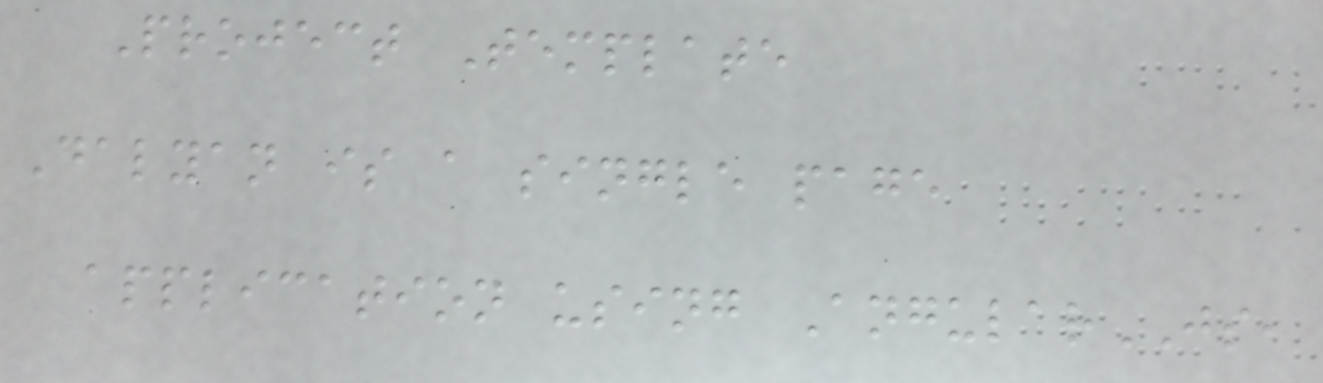Project Template
Dalyan is a single page
application using AngularJS,
